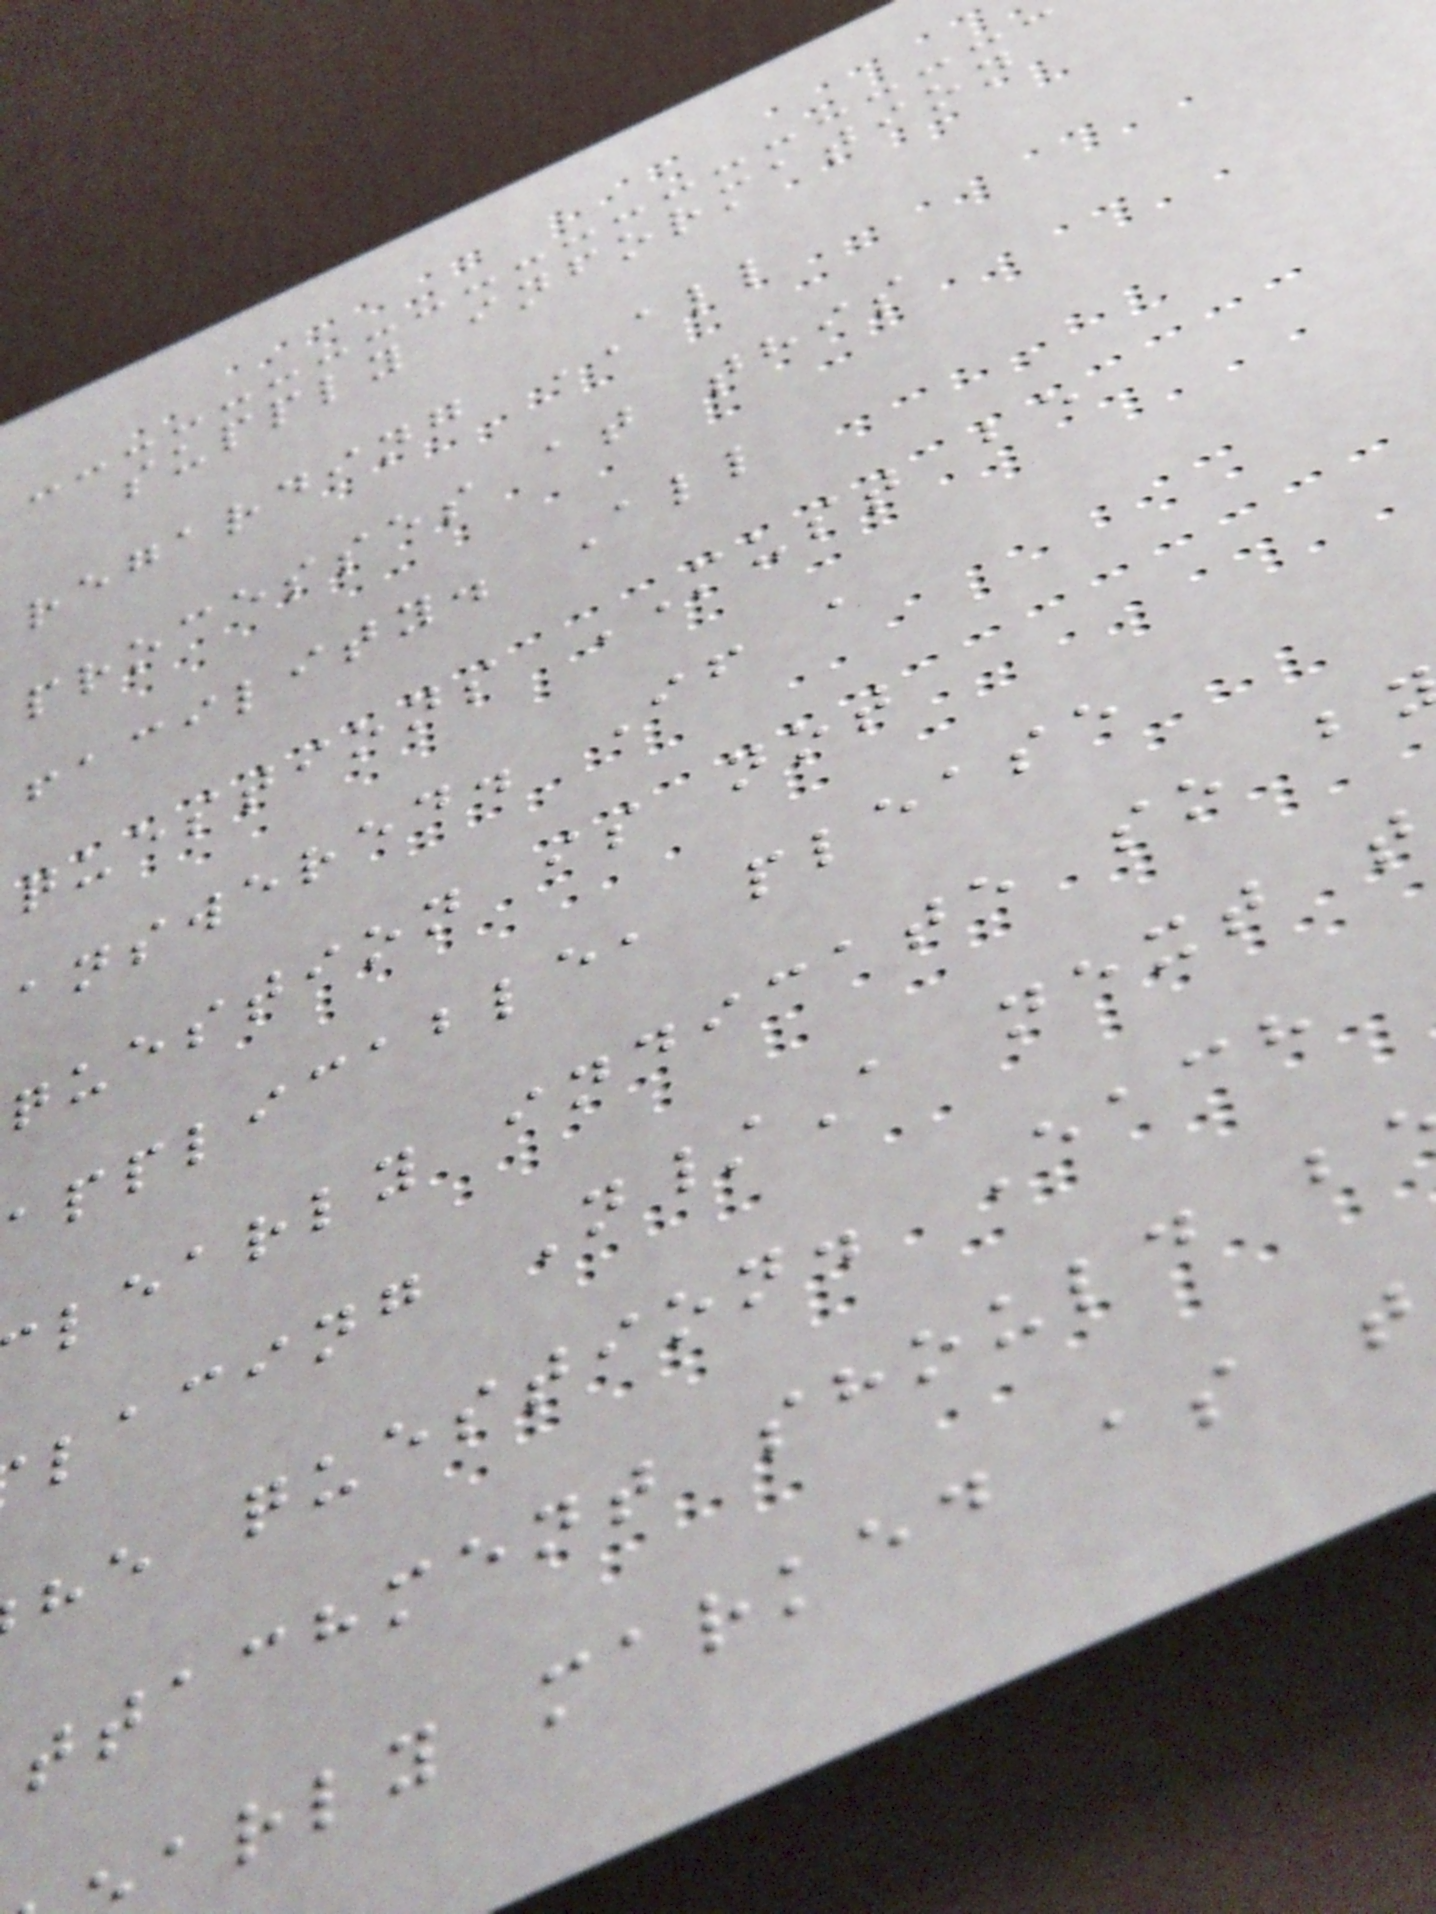supply information
regarding ALL
processes at this
facility. All
questions MUST be
answered. If a
question is not
applicable, please
learly indicate so b
lacing N/A next t
he question. Each
ttachment should b
arly marked as t
